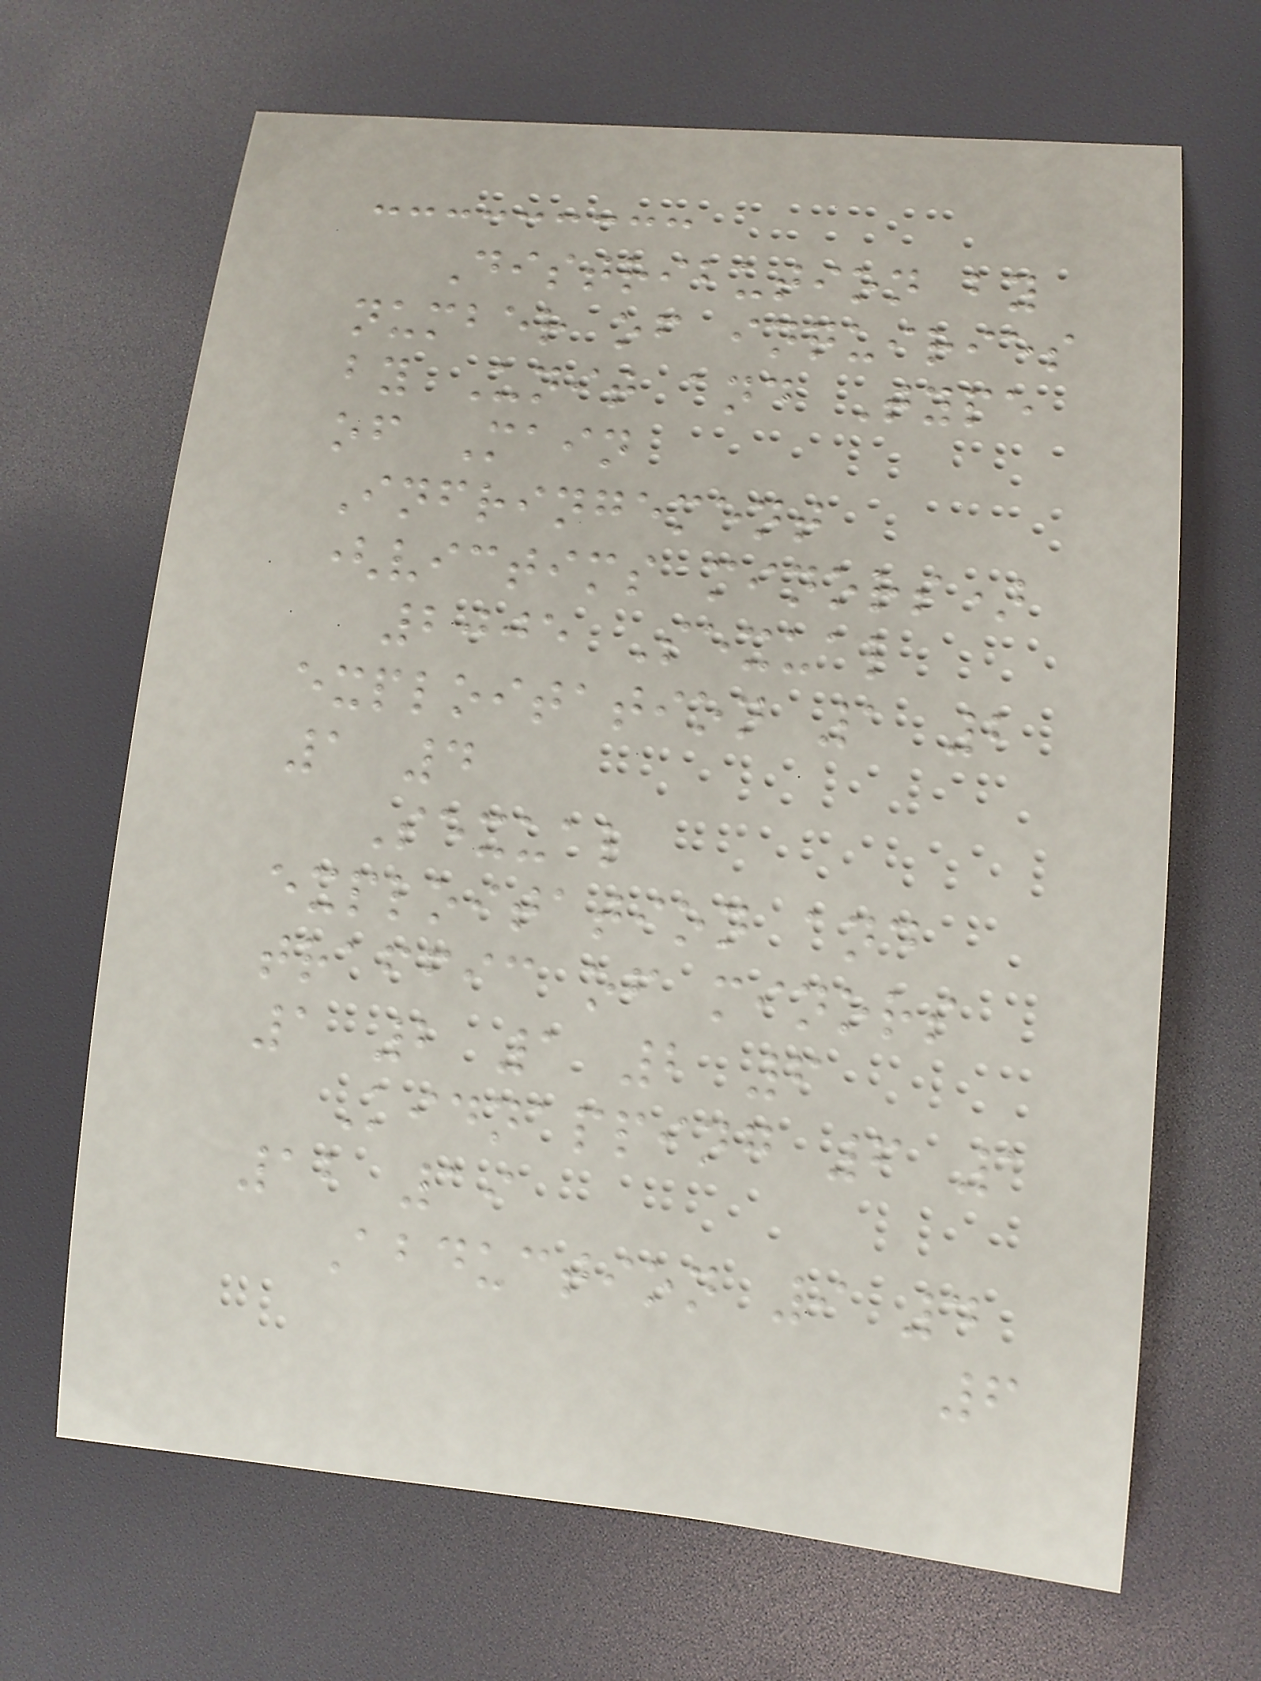Distribution by
number of inquiries
by Unit and Type
of Main
Infringement
(victims minors)
2005 Sexual
exploitation 1 2
1 4
Sexual
exploitation and
traffic of minors
1 2 1 2 6
Kidnapping 6 1
12 19
Abduction 9 4
6
